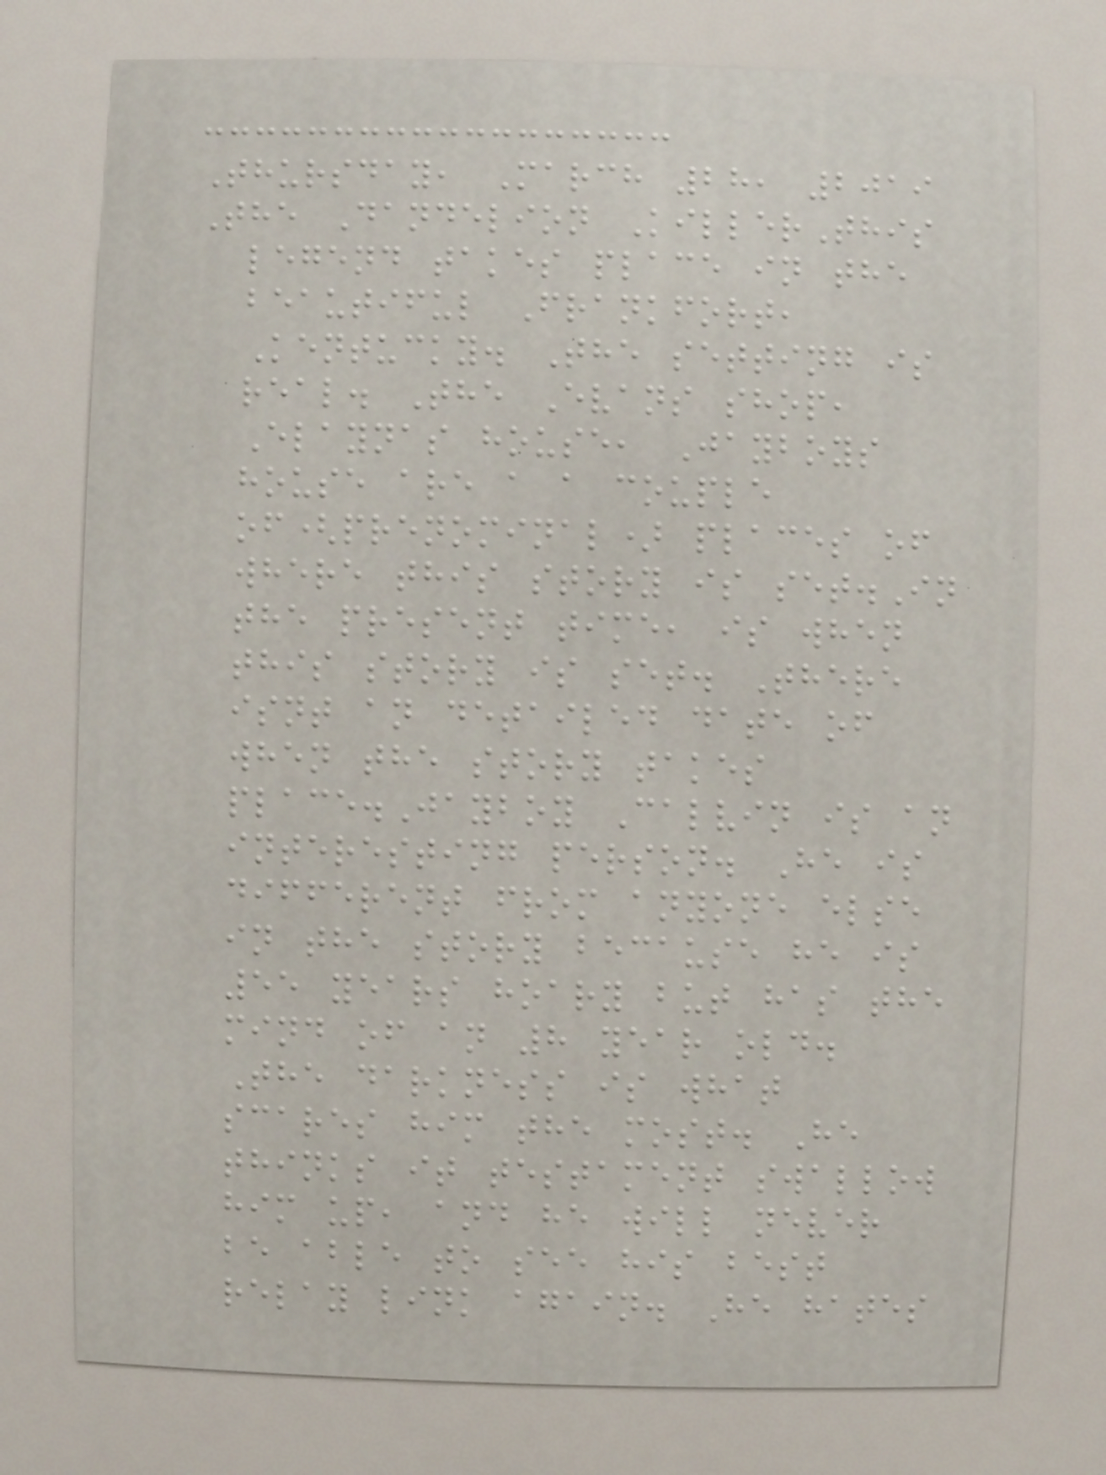Thursday, March 28, 2019
The Dandelion KillerThis
legend takes place in the
beautiful Frankfort,
Kentucky. The setting is
real. The Evans shop,
Elaynas house, Jayboys
house are a a couple
of(prenominal) places of
where this story is set.In
the present time, is when
this story is set. There
isnt an detailed date of
when the story takes
place.Jayboy Calvin is an
interesting person. He is
different from anyone else
in the story because he is
55 years hoary but has the
mind of an 8 year old.
The darkness is what
scares him the most. He
thinks it testament swallow
him up, and he will never
be able to see his best
relay link again. He hates
